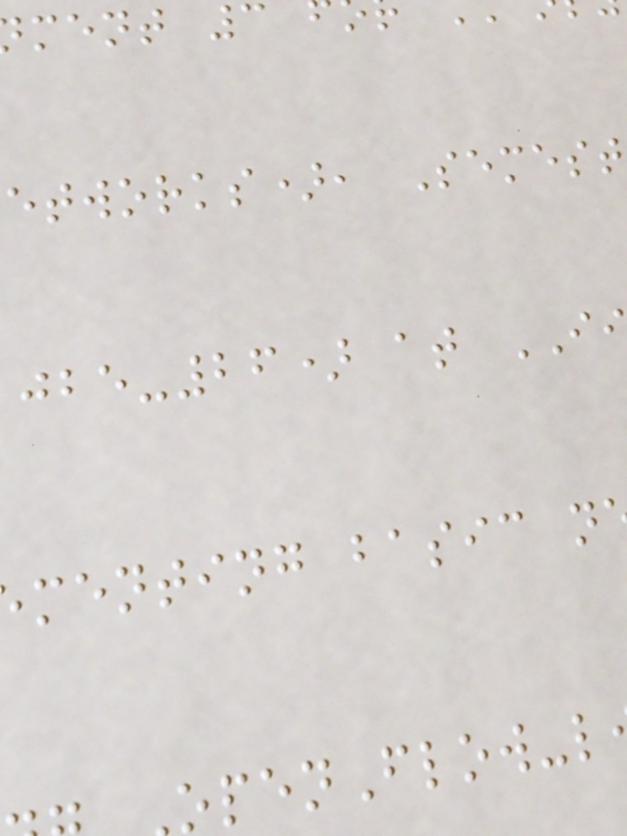ment 3
etworks), Semest
-26) at
menting basic n
